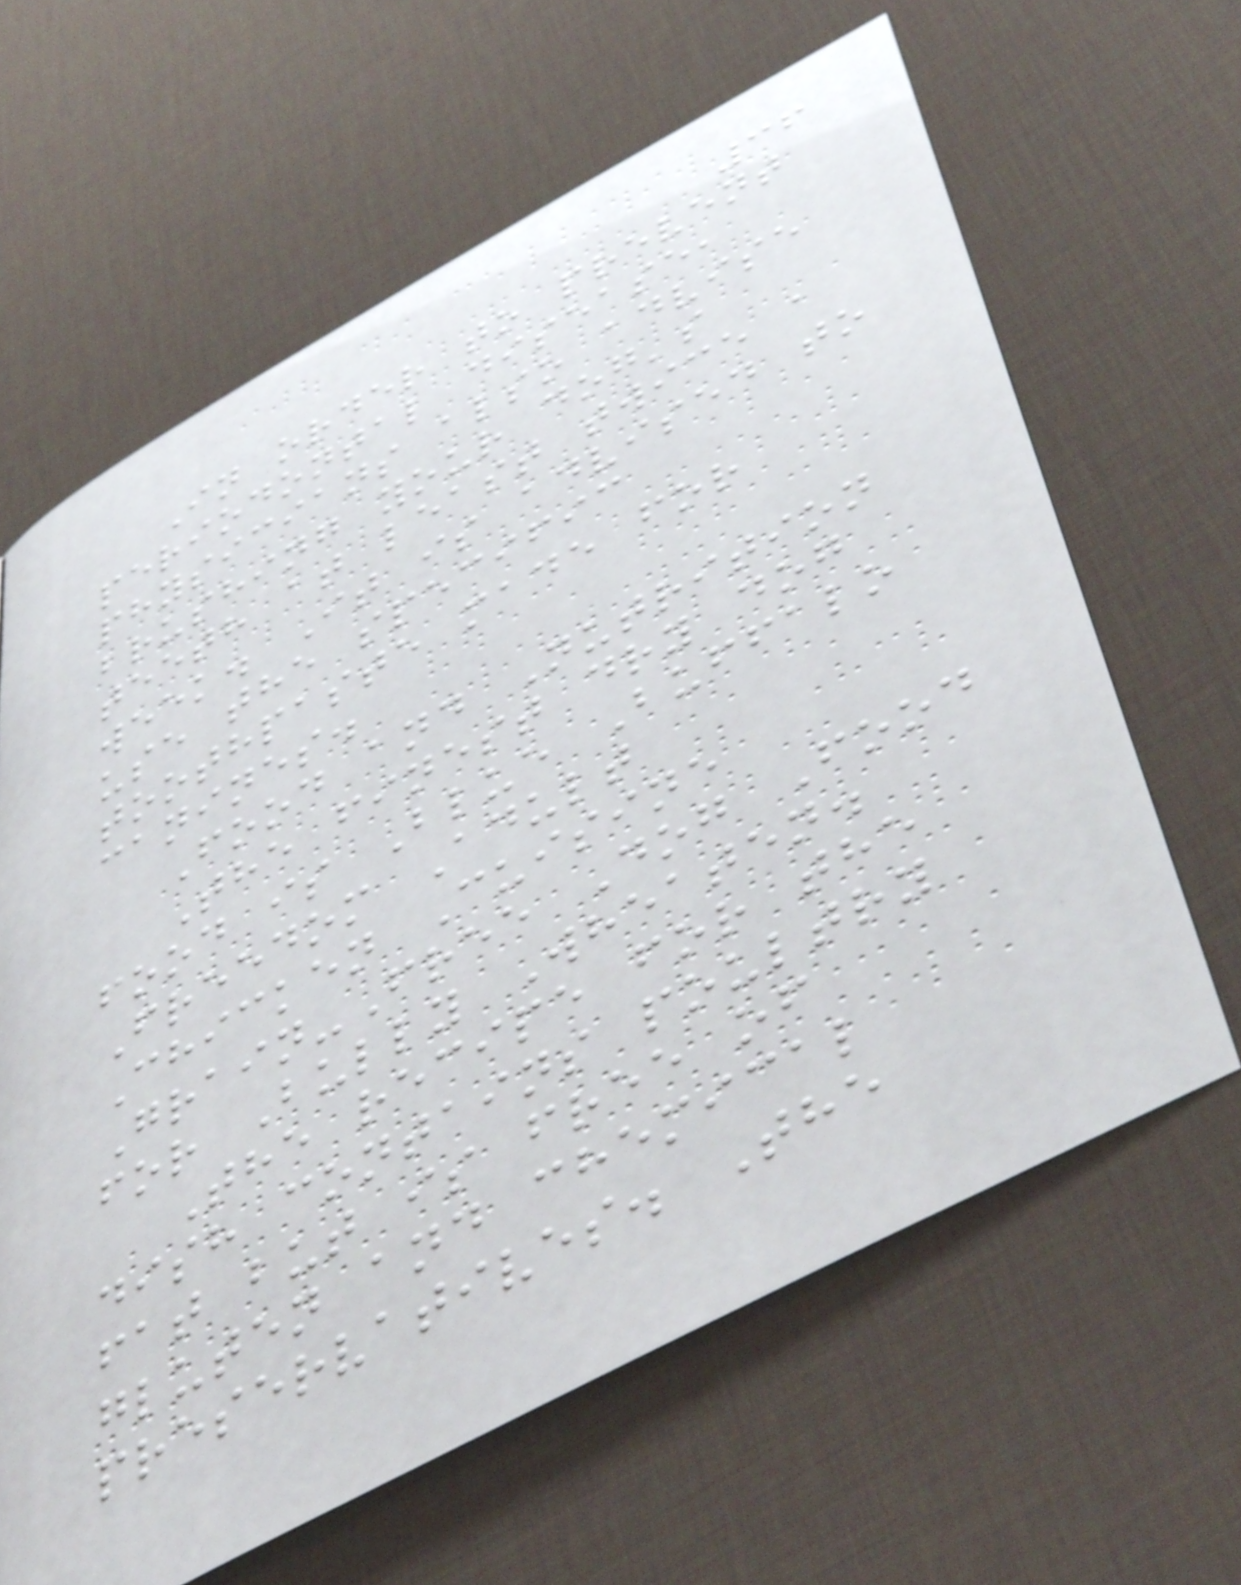36
In order to prevent
periodontal disease,
physicians also advise
brushing your dog's
teeth at least twice a
week. It is advised to
use the specific
toothpaste made for
canines.
Food and Nutrition
The finest dry dog
food is Blue Buffalo
Freedom Adult
Chicken Cuisine
Grain-Free Dog Food
for Bully Wheaten.
The recipe for the
dish contains poultry
fat but is free of
gluten and chemical
preservatives. The
